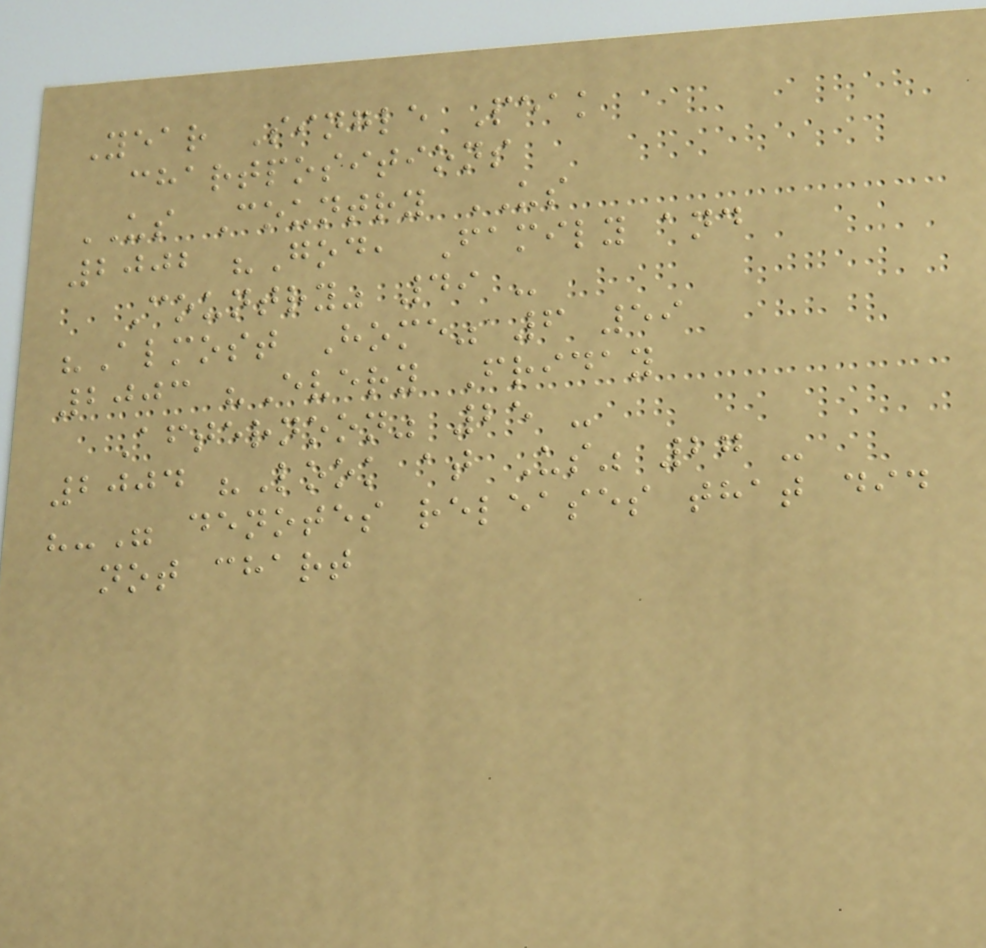Year Single Peak
chartpositions
US Country US
2002 "God, Family and
Country" 49 -
"Almost Home" 6 59
2003 "Every Friday
Afternoon" 25 -
2004 "Look at Us" 27 -
"-" denotes releases that did
not chart
